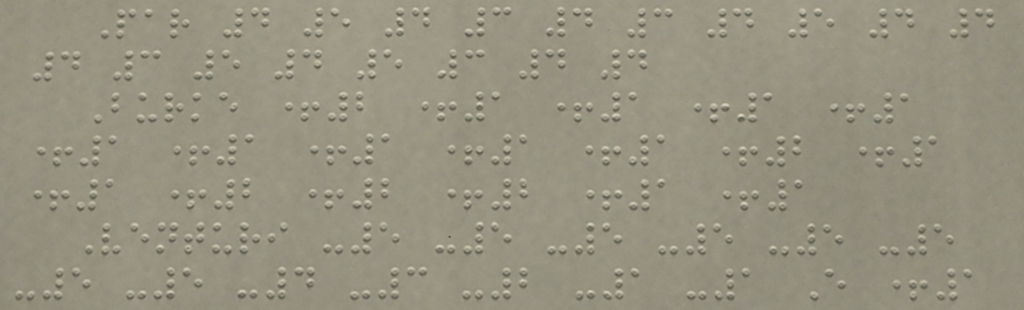Par 4 5 4 3 4 3 4 5 4 4
4 3 5 4 5 3 4 4
Burke +2 +1 +1 +1 +1
+1 +1 +1 +1 +1 +2 +1
+1 +2 +2 +2 +1 +1
Venturi -5 -5 -5 -5 -5 -5
-5 -5 -4 -3 -2 -1 -1 E +1
